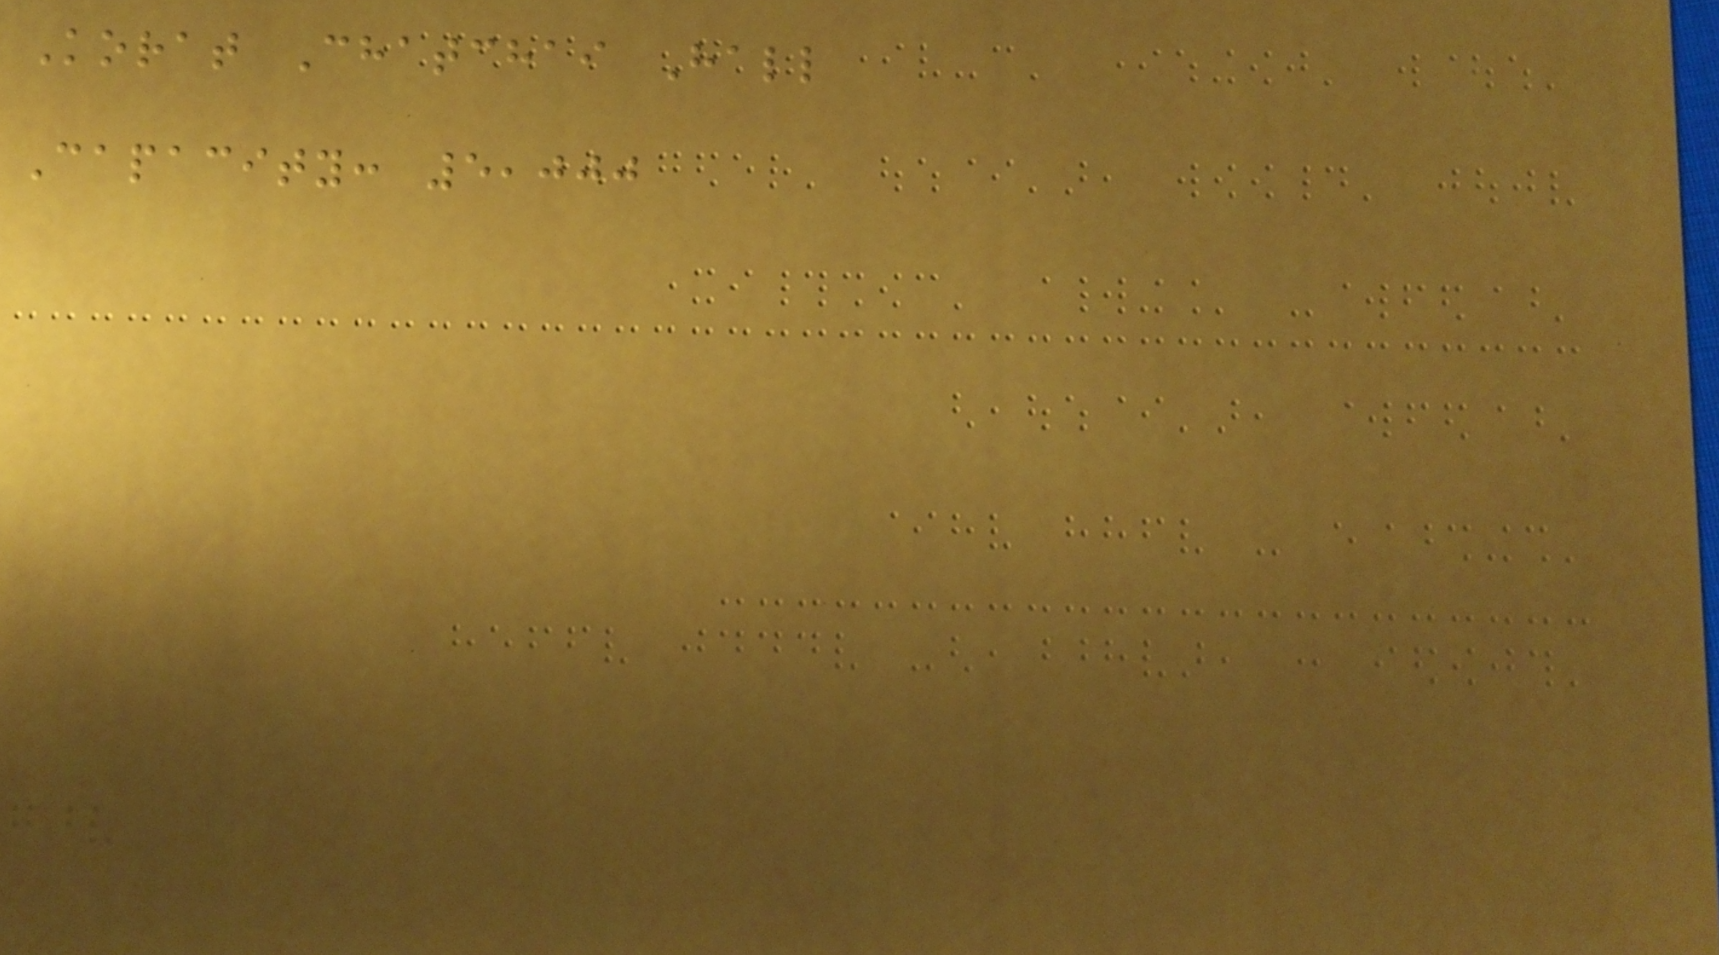Korat Chatchai Hall
Capacity: 5,000
